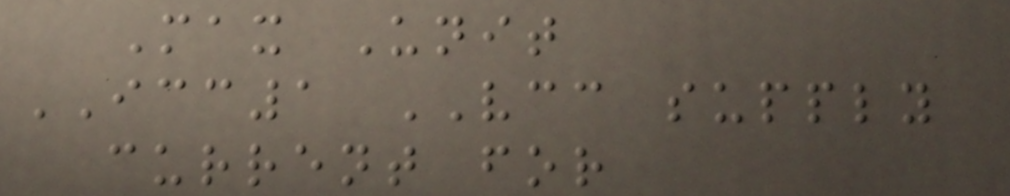Max Unit
ICC1 VCC supply
current for
